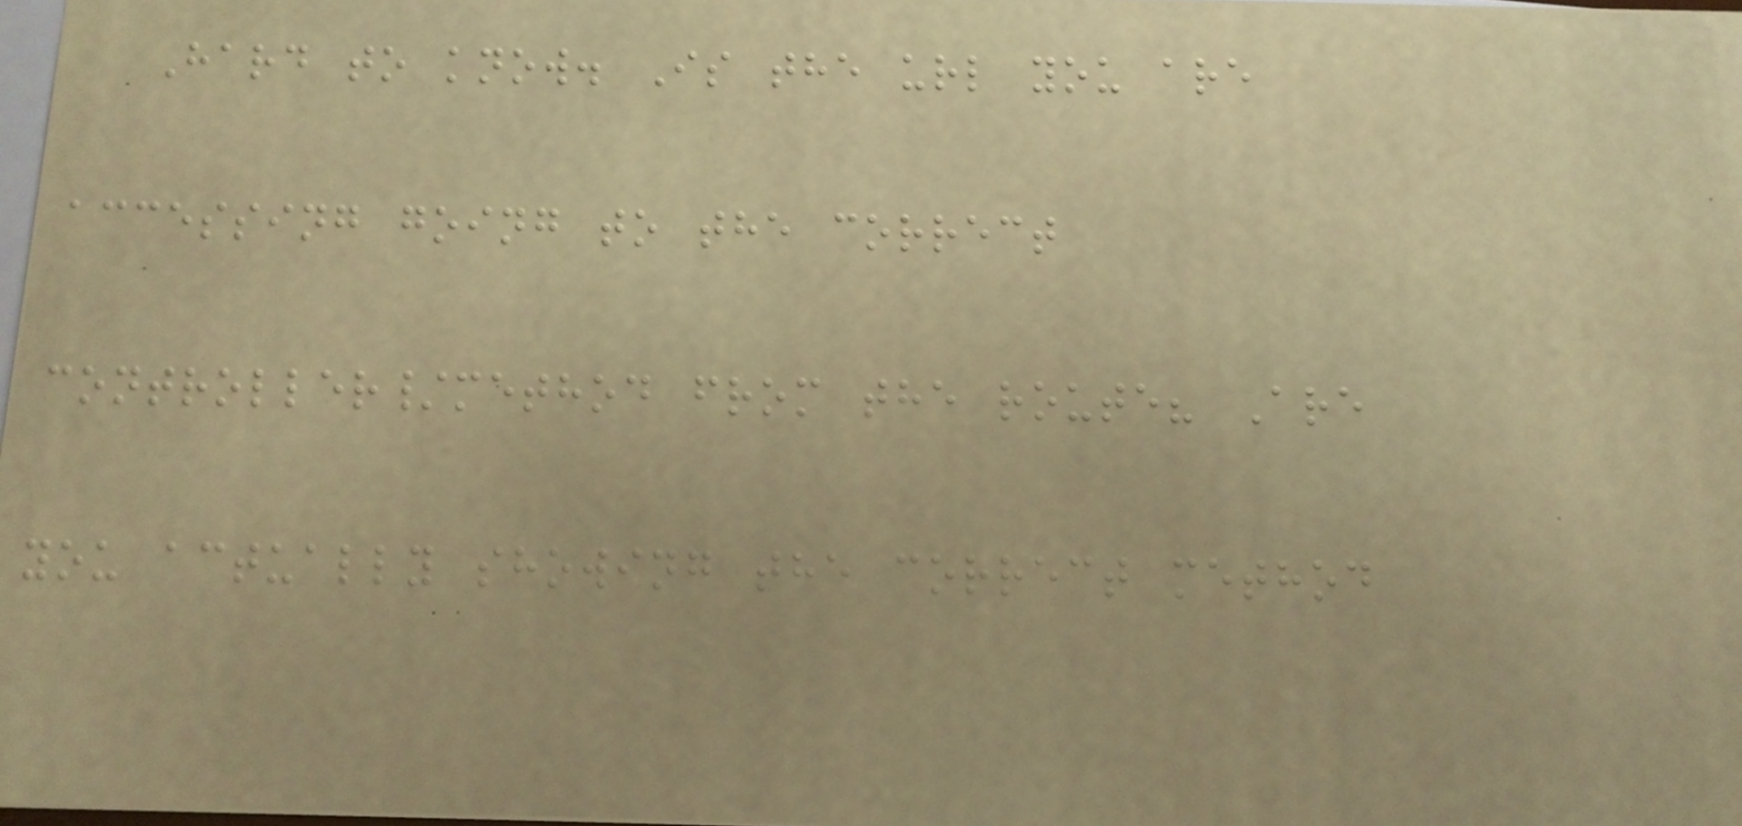Hard to know. Is the url you are
accessing going to the correct
controller/method from the route? Are
you actually showing the correct method
